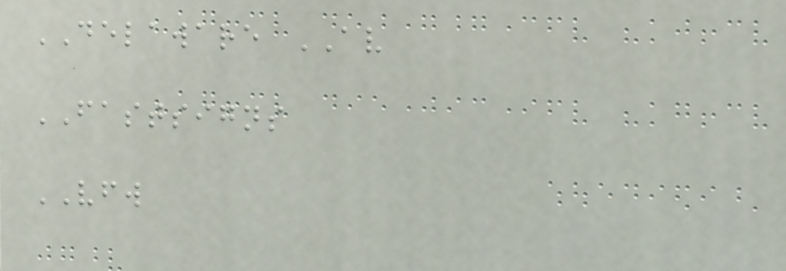DELAWARE AV
FASTSIGNS
VFW
